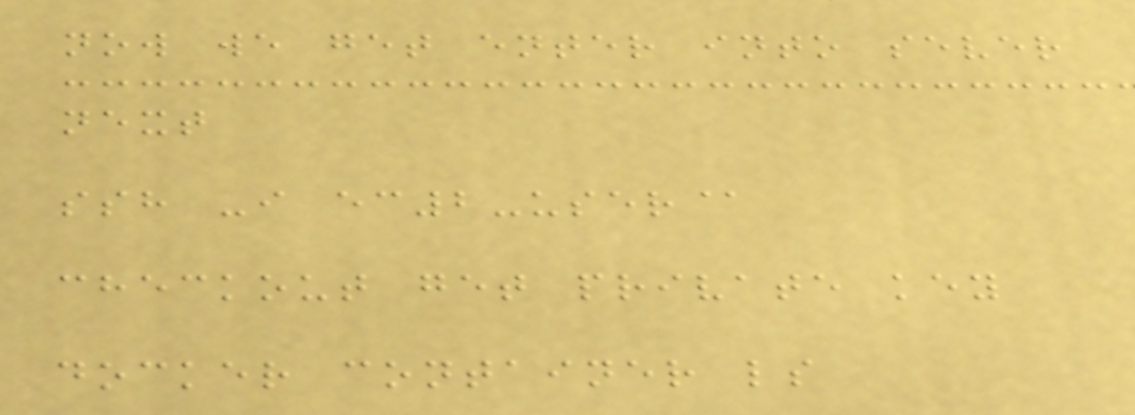now we get enter into sever
next
ssh -i ec2-user@
checkout get private key
docker container ls
